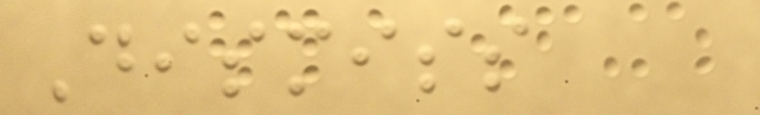Dismiss
